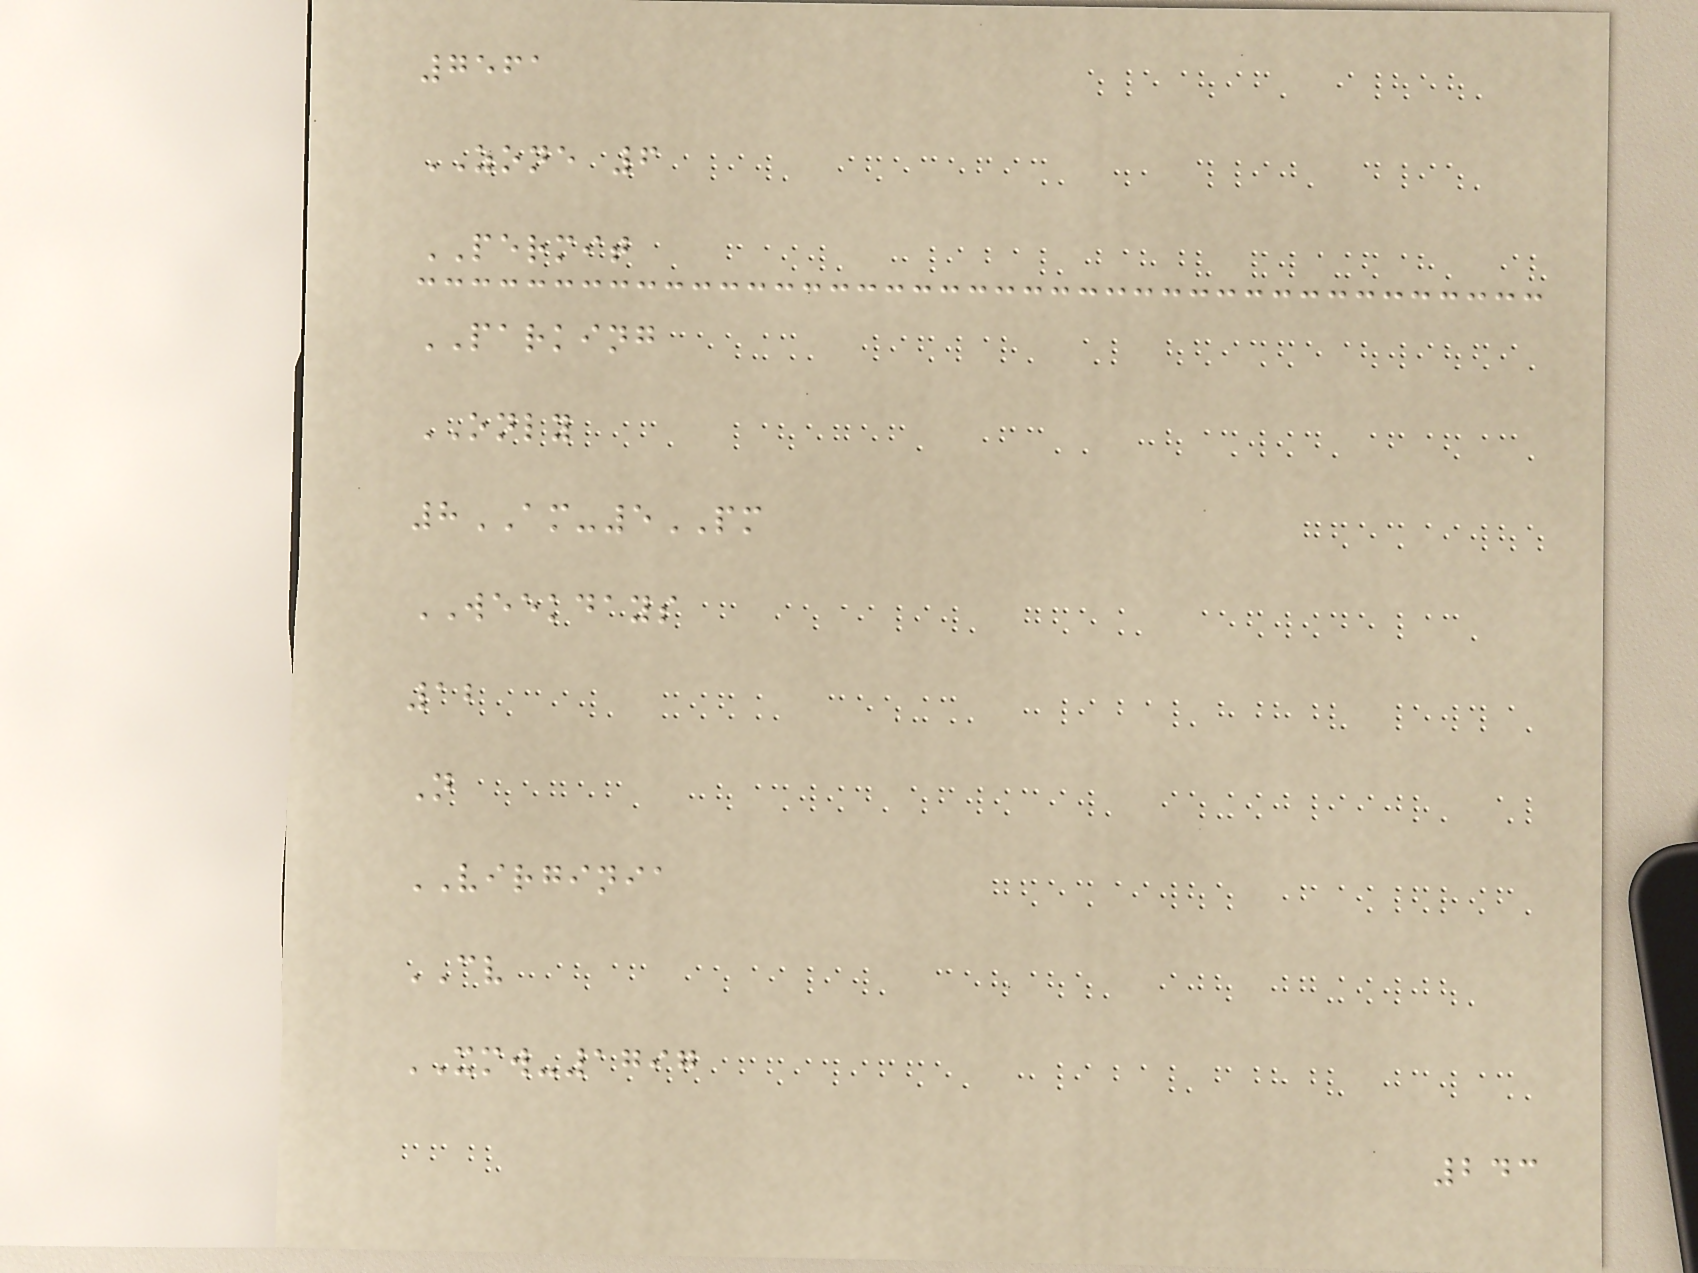7561
ZONE 6
PERMIT
PARKING
ONLY
8AM-5PM
WEEKDAYS
12
N
VIRGINIA
CV
XMW-1797
243
